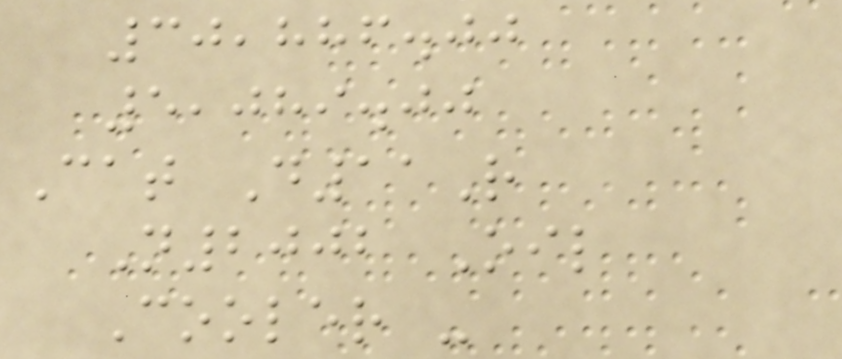30,886.00
5,089.00
Cat D11R
N2002 Oil
Cooler -
